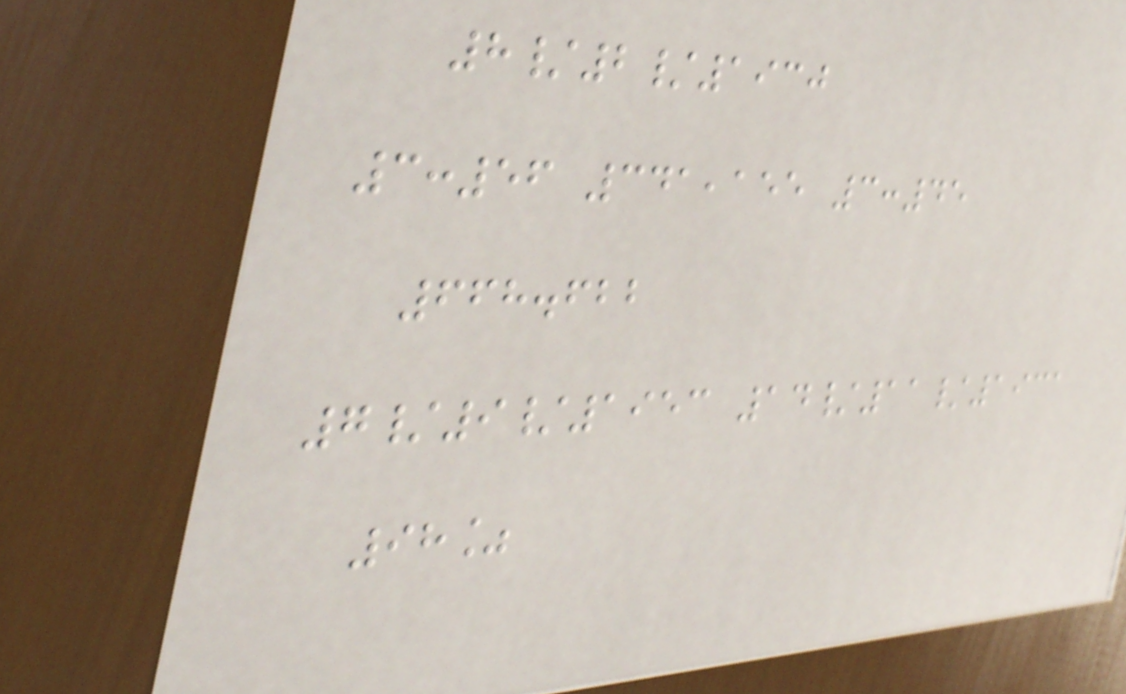8/2/1930
3:56 341,155 3:45
668.622
7/9/1953 14/11/1931
98%
